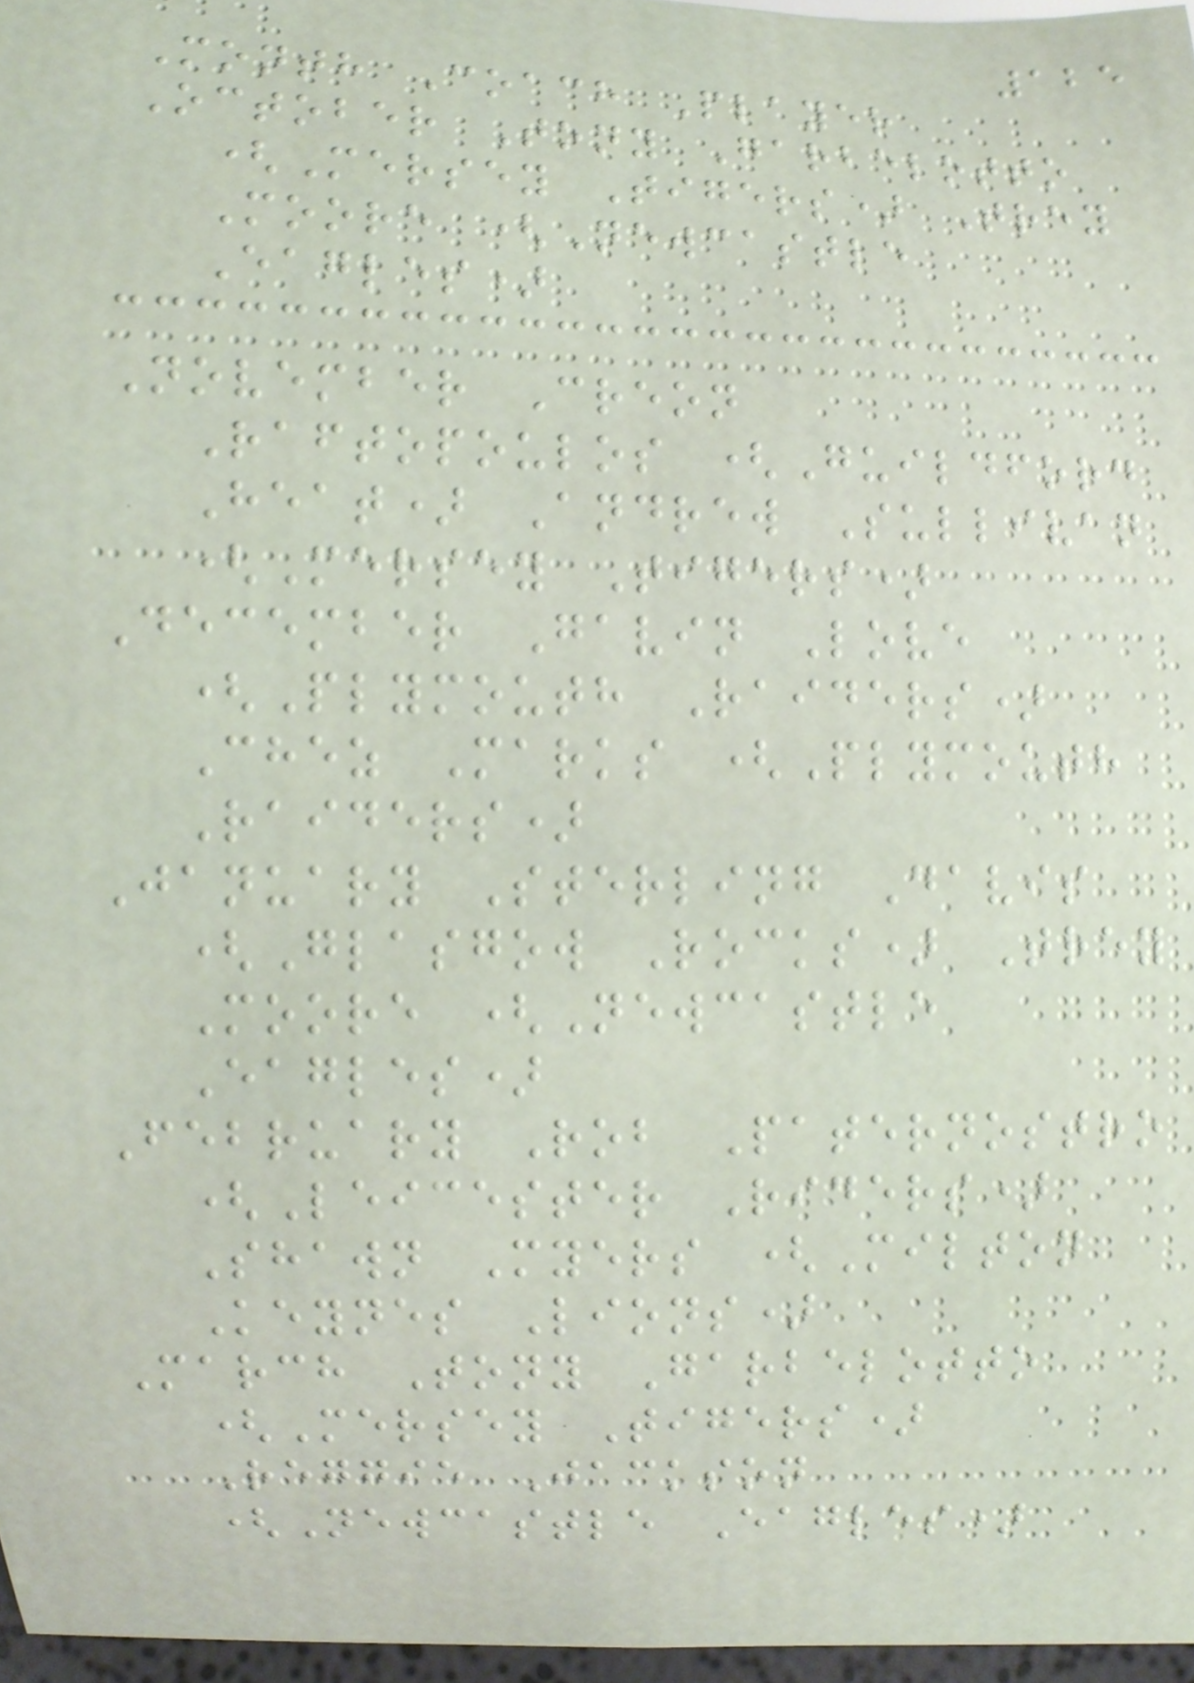125
Month Coach Player
October Tony Garbelotto
(Mersey Tigers) Trey
Moore (Newcastle
Eagles)
November Creon
Raftopoulos (Guildford
Heat) Andrew Sullivan
(Mersey Tigers)
December Gavin Love
(Plymouth Raiders)
Chez Marks (Plymouth
Raiders)
January Sterling Davis
(Glasgow Rocks) Trey
Moore (Newcastle
Eagles)
February Rob Paternostro
(Leicester Riders)
Shawn Myers (Milton
Keynes Lions)
March Tony Garbelotto
(Mersey Tigers)
Reggie Jackson
(Newcastle Eagles)
